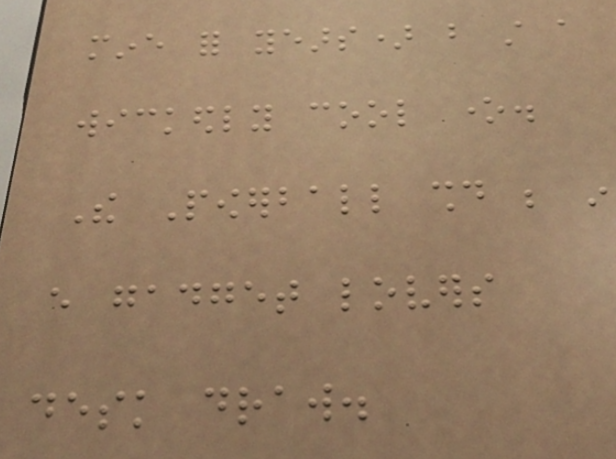mine for years) but still a
wickedly cool one.
The Powerball should be in
every gadget lovers
desk draw.
